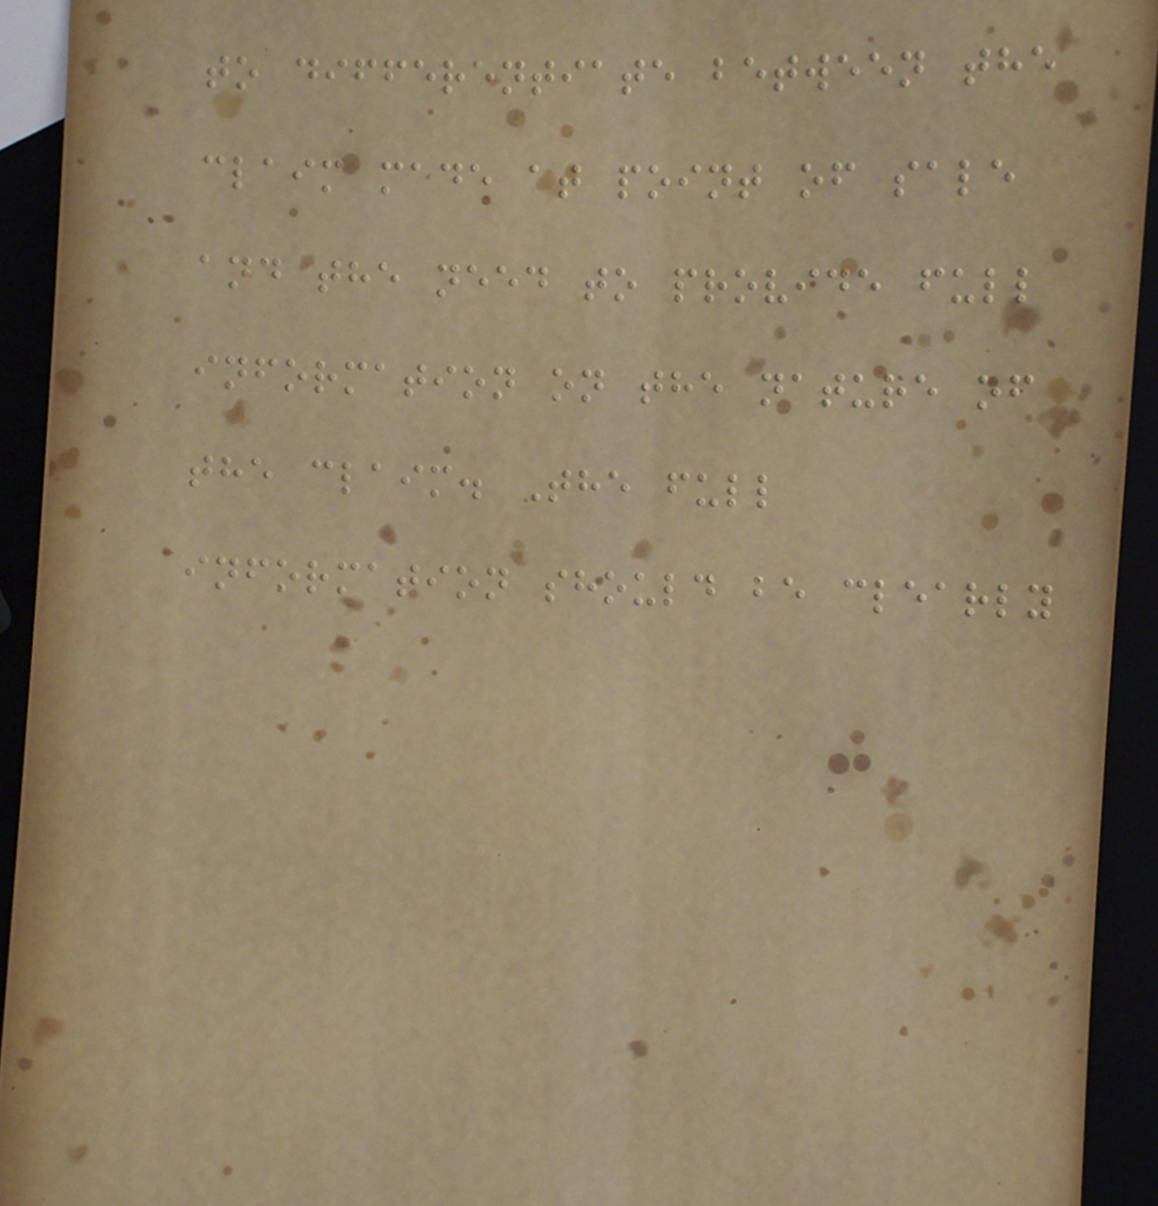to differentiate between the
claim made at point of sale
and the need to provide full
information on the nature of
the claim. The full
information should be clearly
